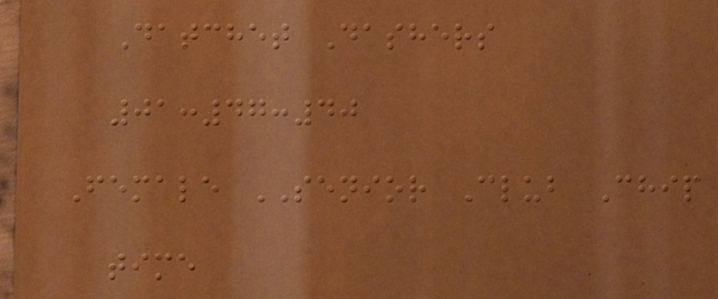Datchet Dashers
01:47:40
Female SENIOR Club Chip
time
